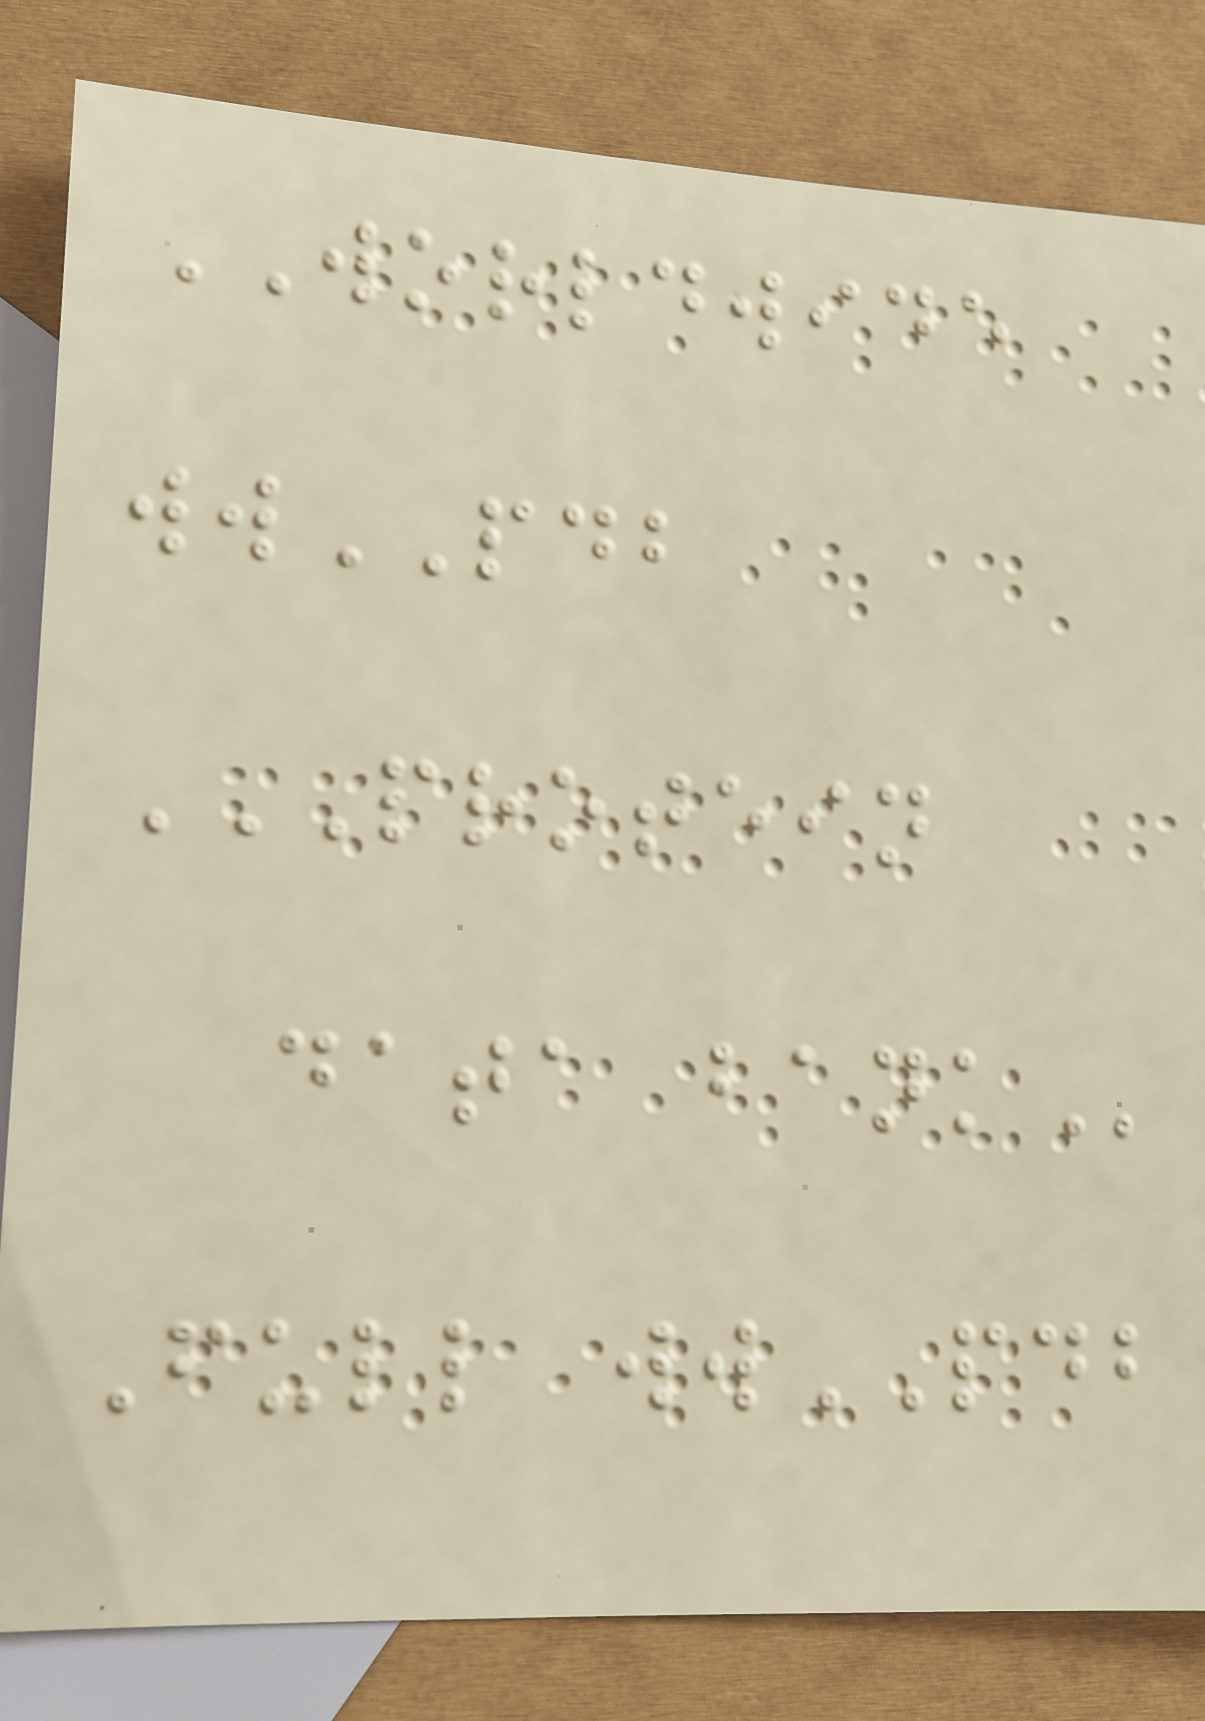WORLDWIDE
wwPDB
PROTEIN
DATA BANK
Full wwPDB
